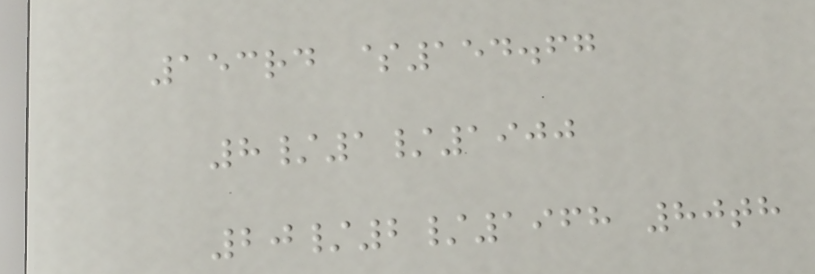153rd $154.67
8/1/1900
20/2/1968 80th
